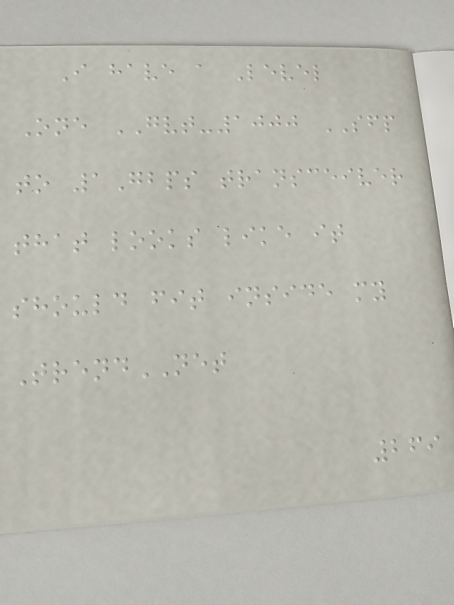I have a Level
One GVT-1000 SFP
to 1Gbps transceiver
that looks like it
should fit inside my
TrendNET
269
